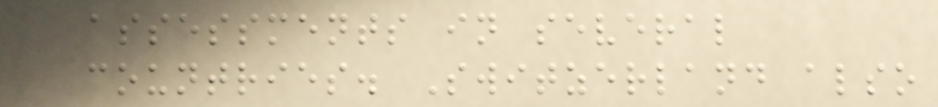assessments in several
countries. Switzerland also
